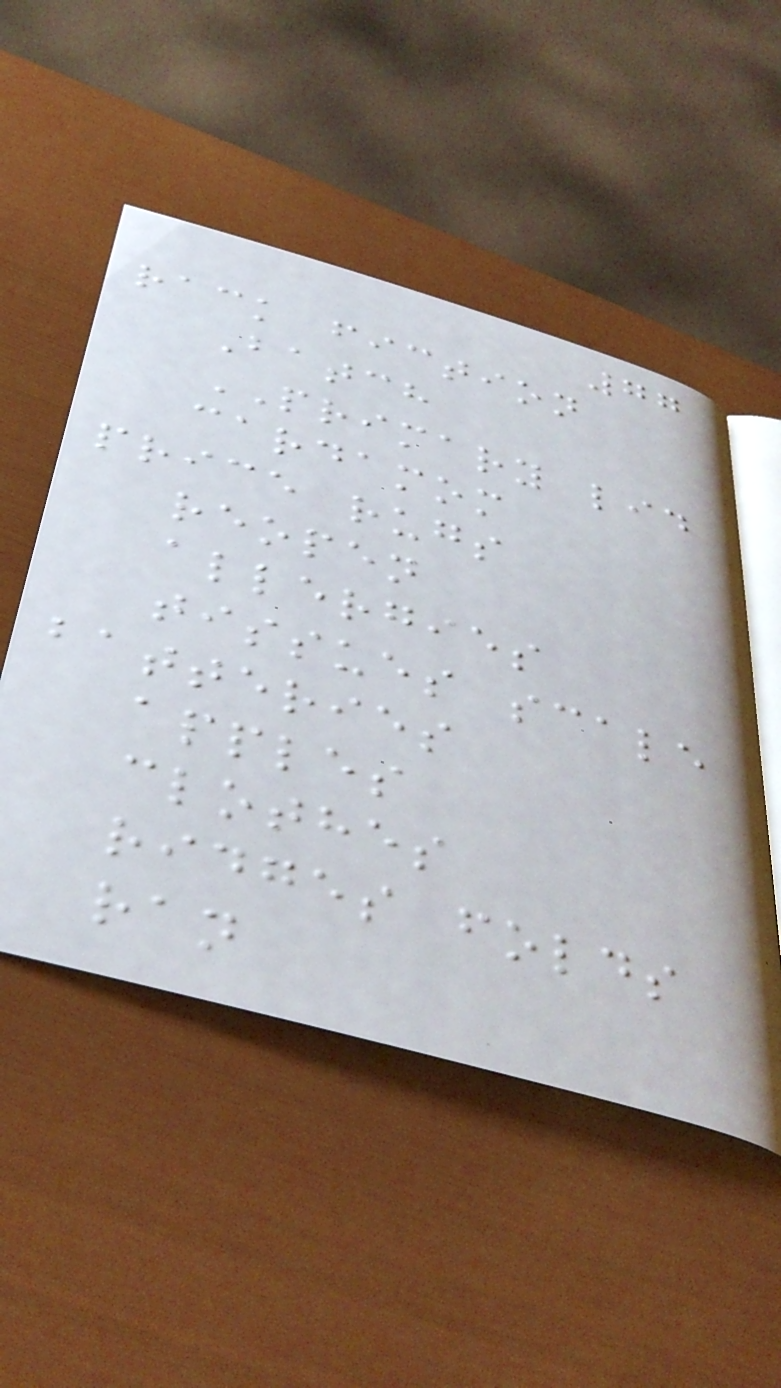77
rack fiction
Batch
PRIMARY lid
cardamom
price rugs
reopen
allergies
tissues scale
batteries
apples
clothes
ridges folds
ran
